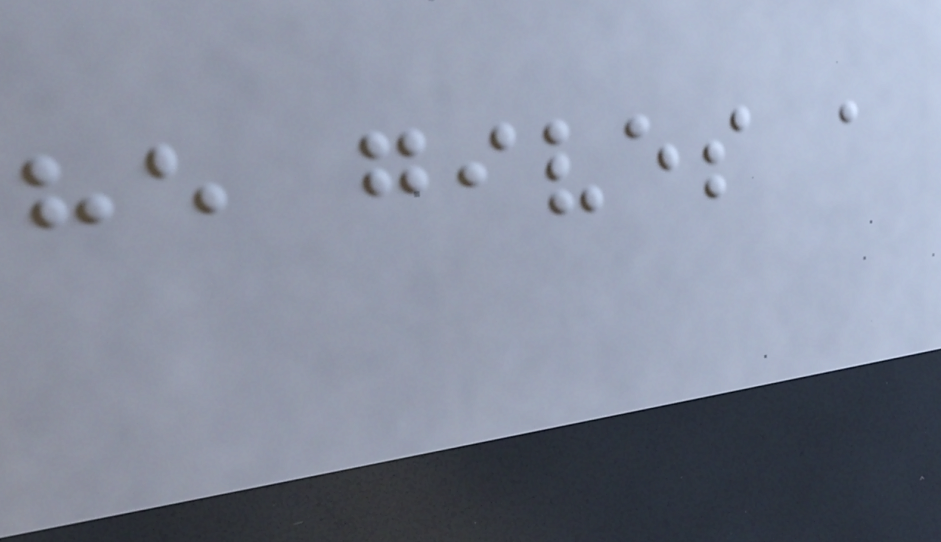he gives a
